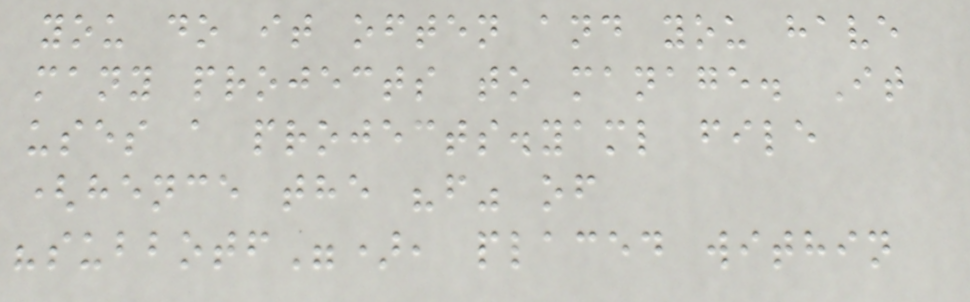you do it often and you have
many projects to manage. It
uses a projects.yaml file
(hence the "f" of
"subbotf"), placed within
